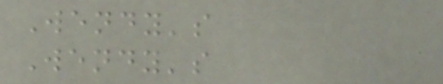Wendy's
Wendy's
